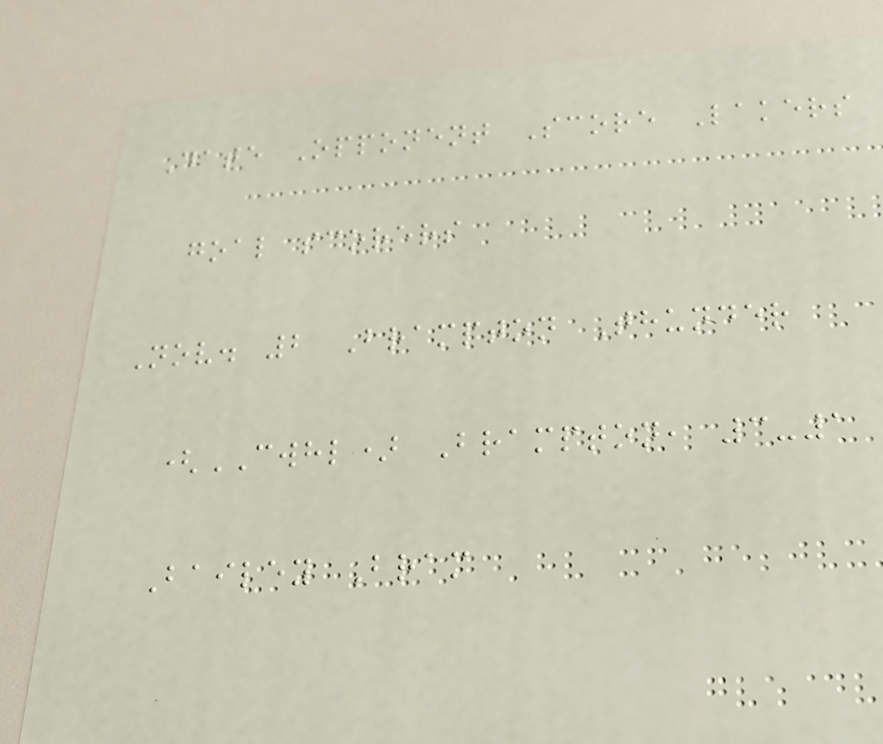Date Opponent Score Lakers
goal scorers
Nov. 2 Brampton Thunder
(CWHL) Brampton, 3-1
Bailey Bram
